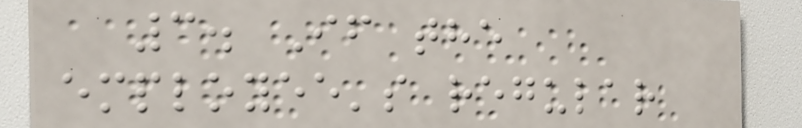3. If the
employee's regular
